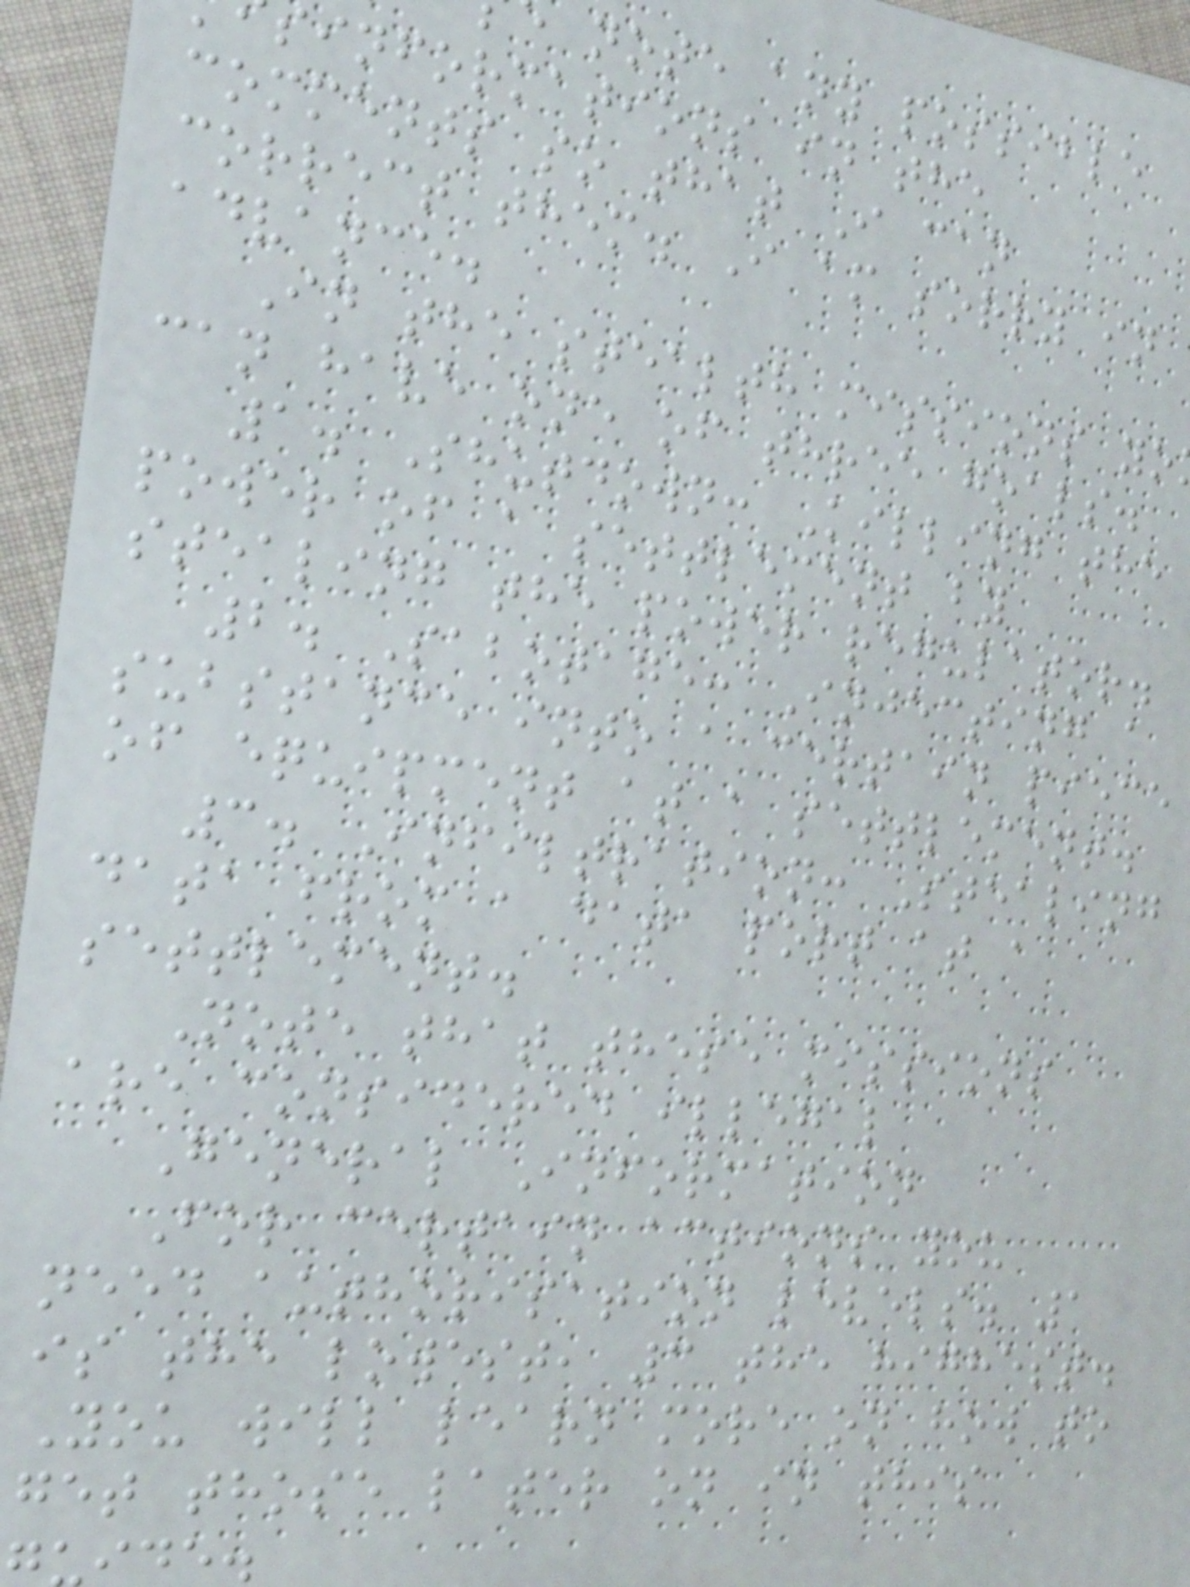note any possible
sinformations in the
comments so that I can
correct them. I am sorry in
advance.
In the stealth missions yo
can have one of three goals.
1. Shutdown: Killing the
power of a settlement by
stealing the power regulator.
2. Sabotage: Injecting a
substance into a certain piece
of equipment at a settlement.
3. Infiltration: Stealing
data from a data port at a
settlement.
Note that these missions
are considered illegal
General Information
For certain actions you
need authorisation levels. 1
is the lowest, 3 the highest.
You will learn more on how to
get those later on in this
